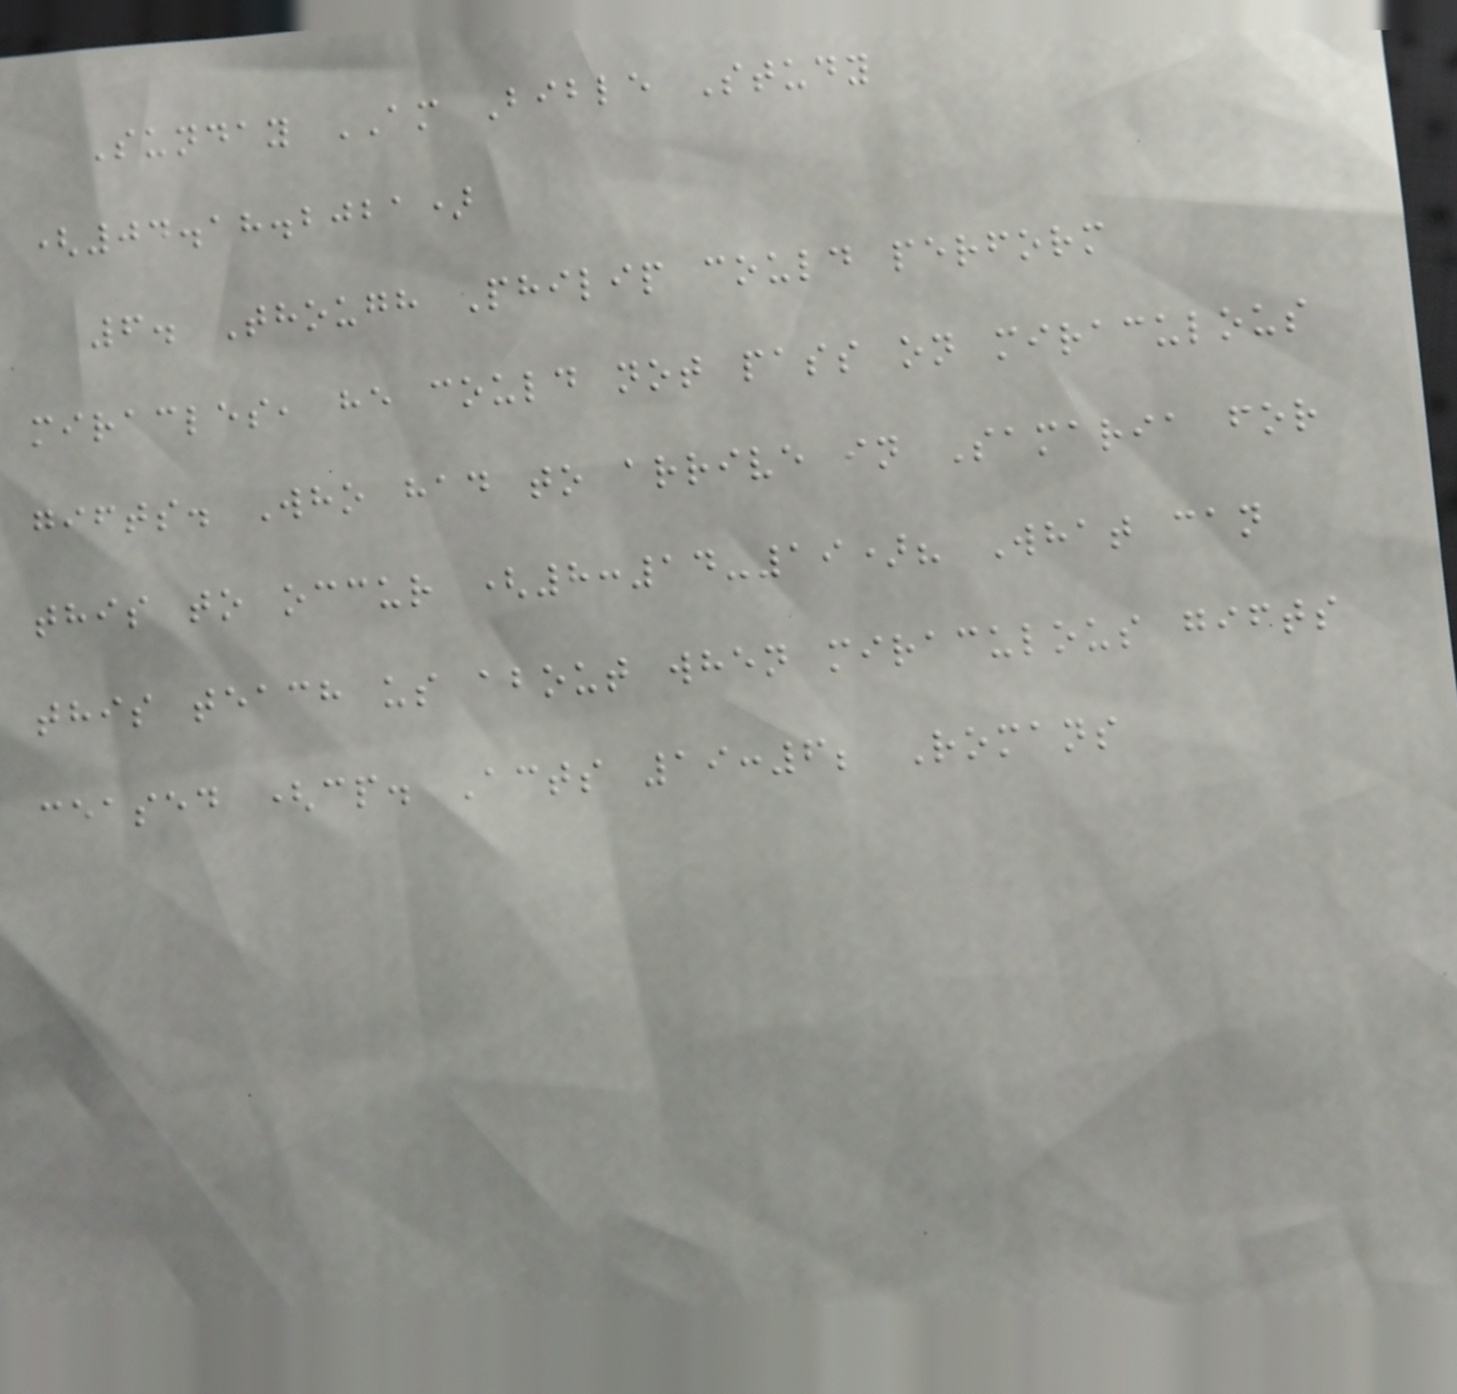Sunday AM Bible Study
(04.18.2021)
6. Though Philip could perform
miracles, he could not pass on miraculous
gifts. Who had to arrive in Samaria for
this to occur (8:14-19)? What can
this teach us about when miraculous gifts
ceased (cp. Acts 19:6; Romans
